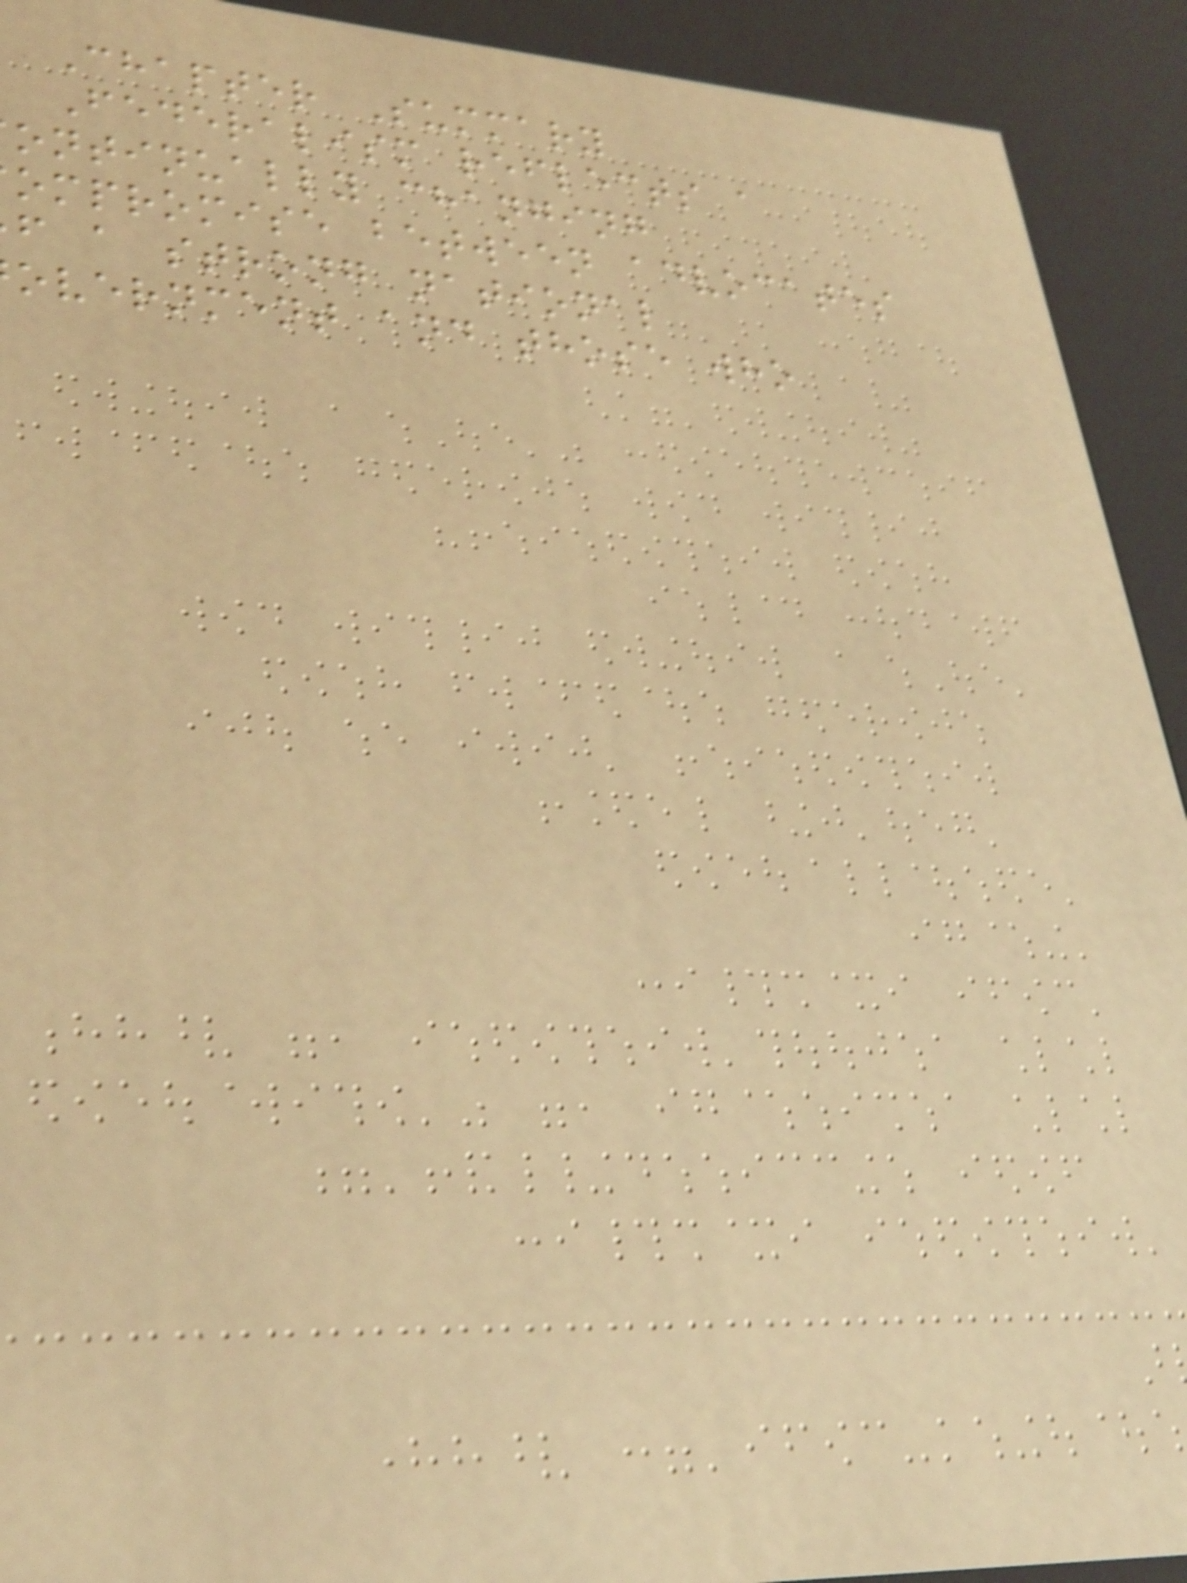Chapter Summary
Federalism reflects a
ontinually changing
ompromise between advocates
f a strong national
overnment and those who
